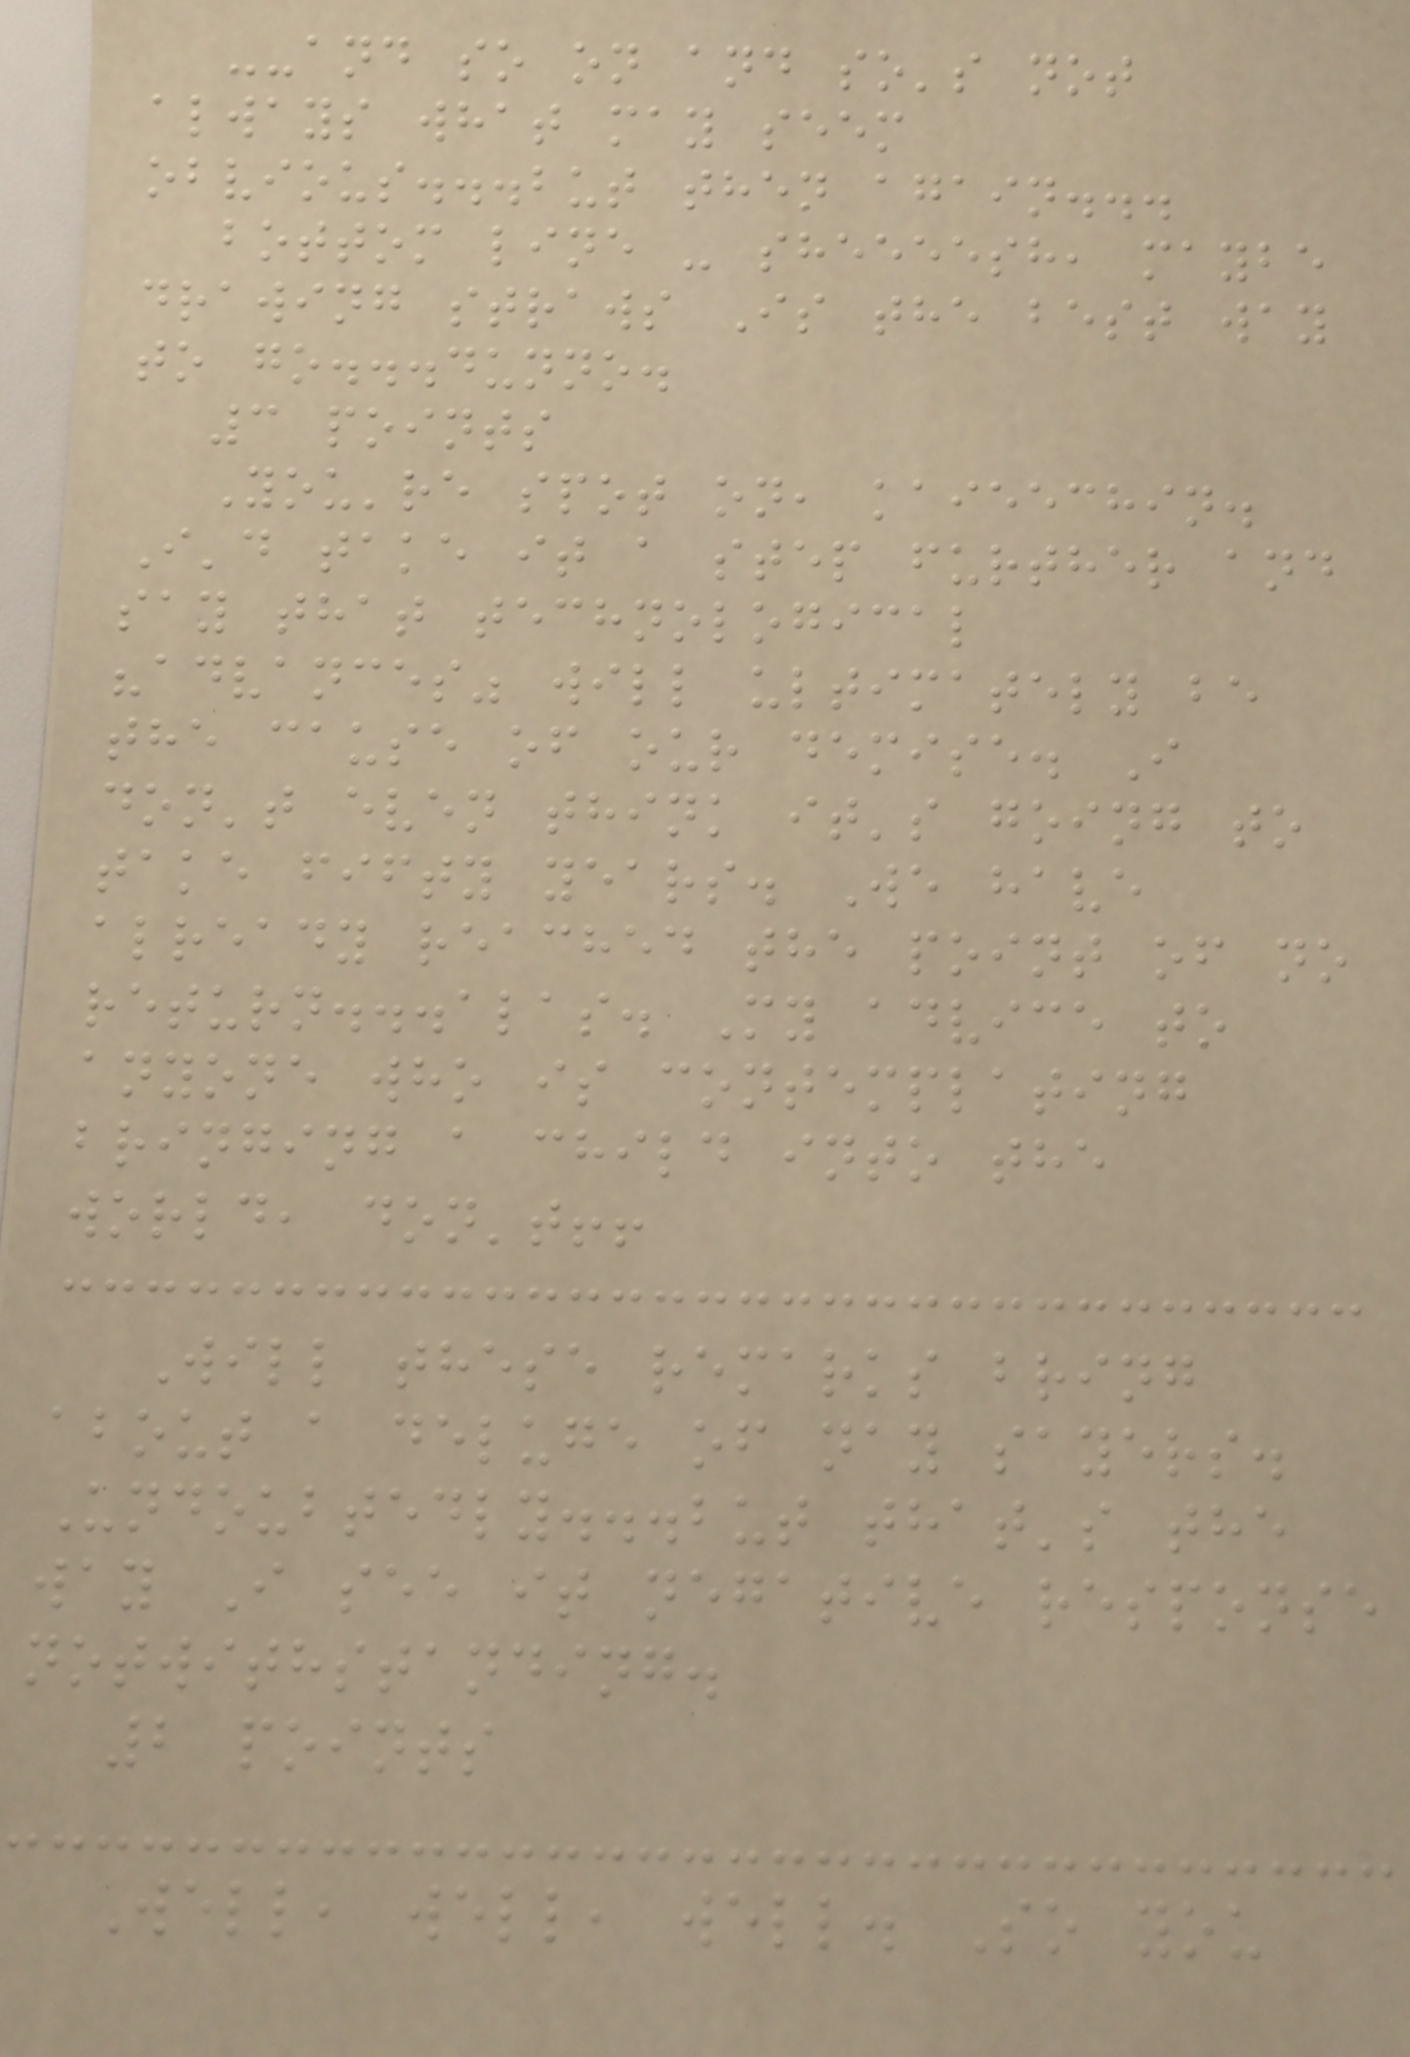--and so on and so's not
always what may seem
obvious...but then again...
bottom line - sheeeesh, maybe
drawing straws Is the best way
to go...dunno.
3 points
You're spot on, kaieechin.
I'd take it a step further and
say that technological
"advances" will ultimately be
the cause of our demise. I
don't even think it's going to
take fifty years. We have
already reached the point of no
return...alas. My advice to
anyone who is contemplating
bringing a child into the
world, don't!!
Will these remarks bring
about a deluge of nay sayers.
Undoubtedly...but that's the
way I see it negative response
notwithstanding.
2 points
Well, well, well. So you
